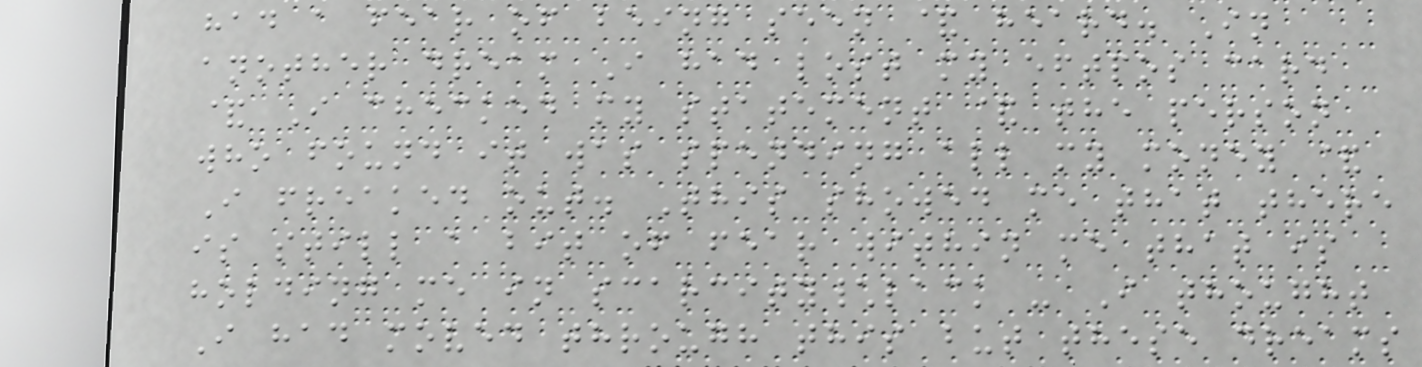had a fear of being seen & heard. In
another dream I had lost my eftpos card
& I checked my statement & the person
who found it was spending all my money &
I freaked out. This showed me that there
is still a bit of fear within me that is
holding me in scarcity\lack - I thought
I had moved through this but these dreams
